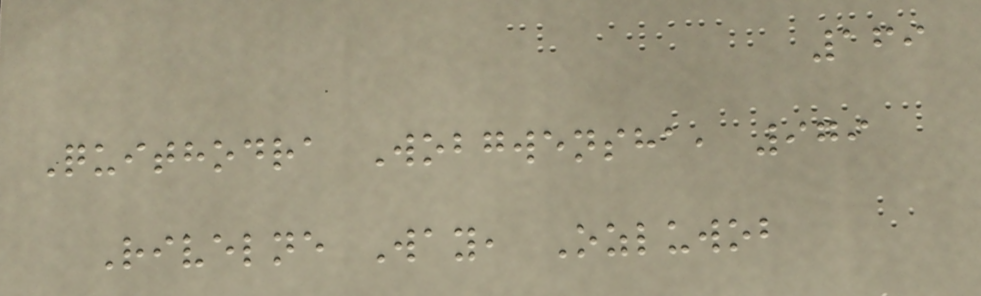169
Quithodra Wobgwensha, 979
Rivelne Way, Ozluwob
